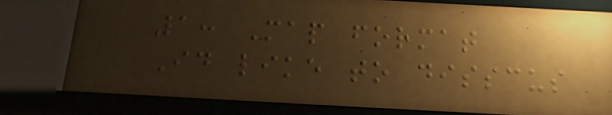1: Map format
Id like to disscus
